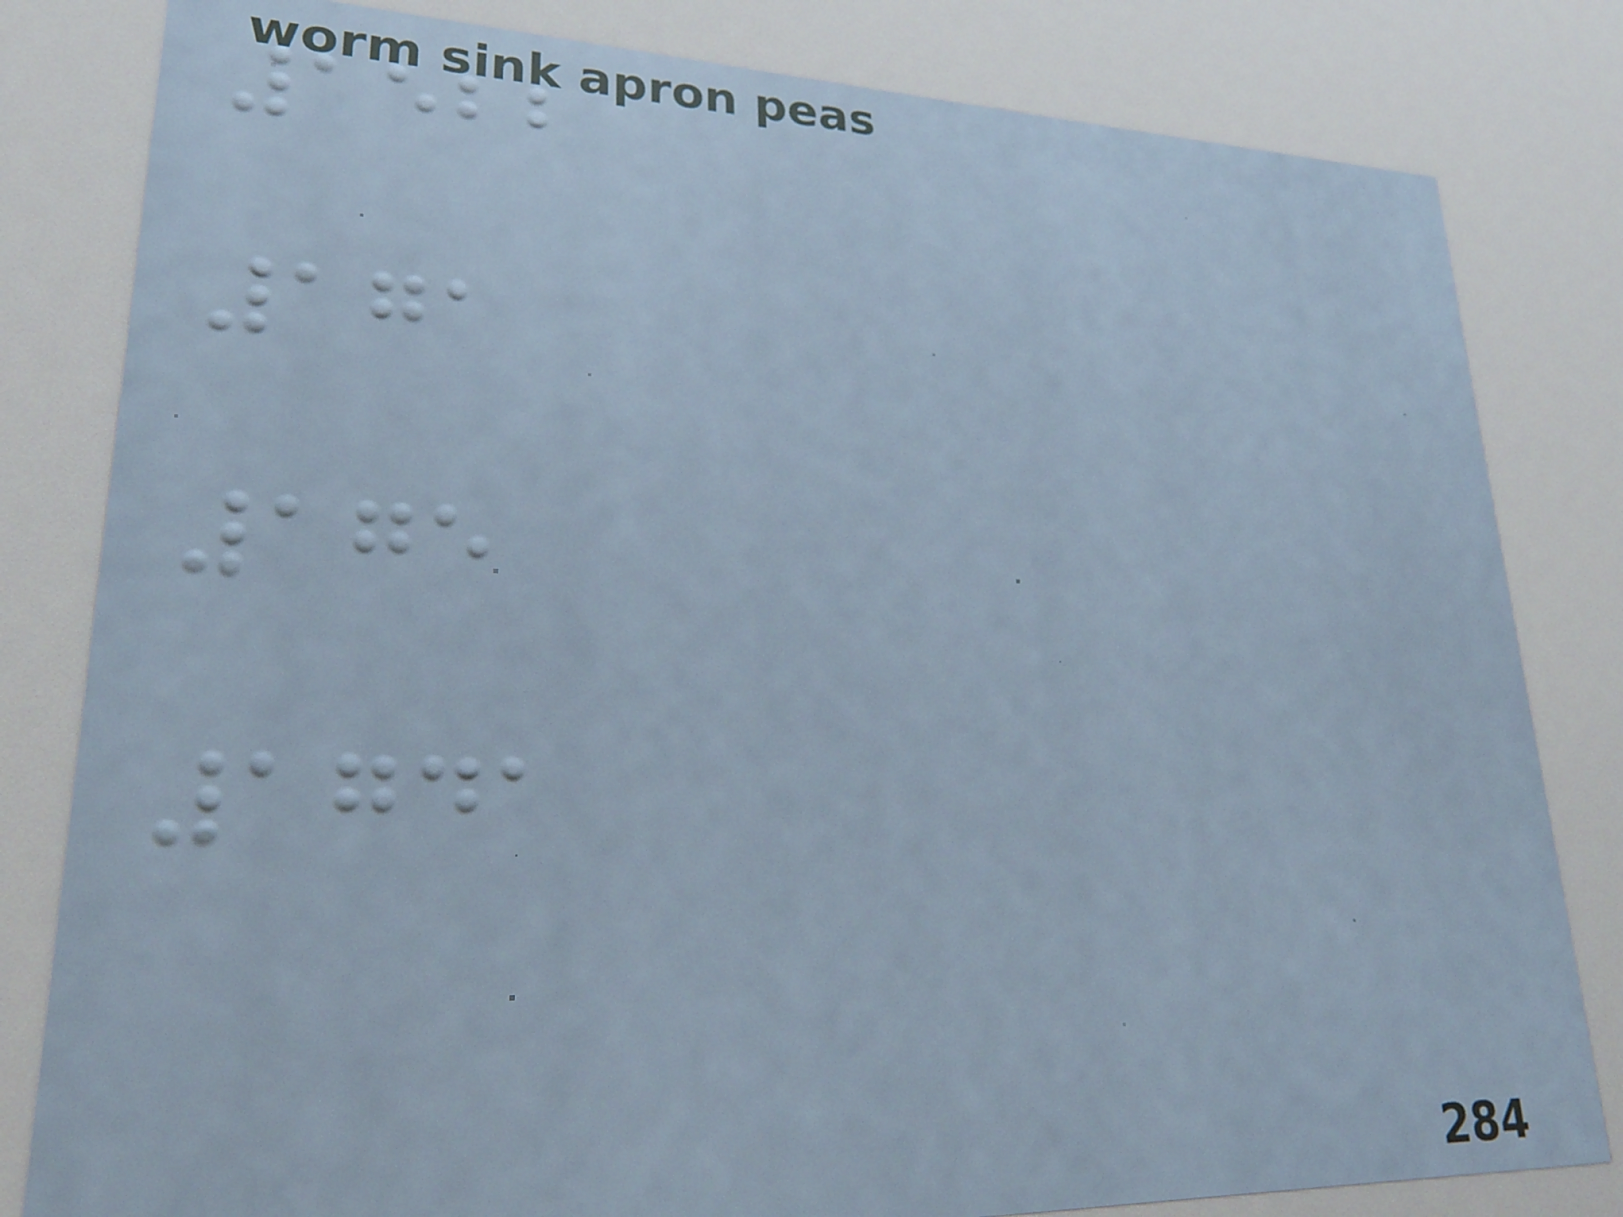1522
171
175
1741
